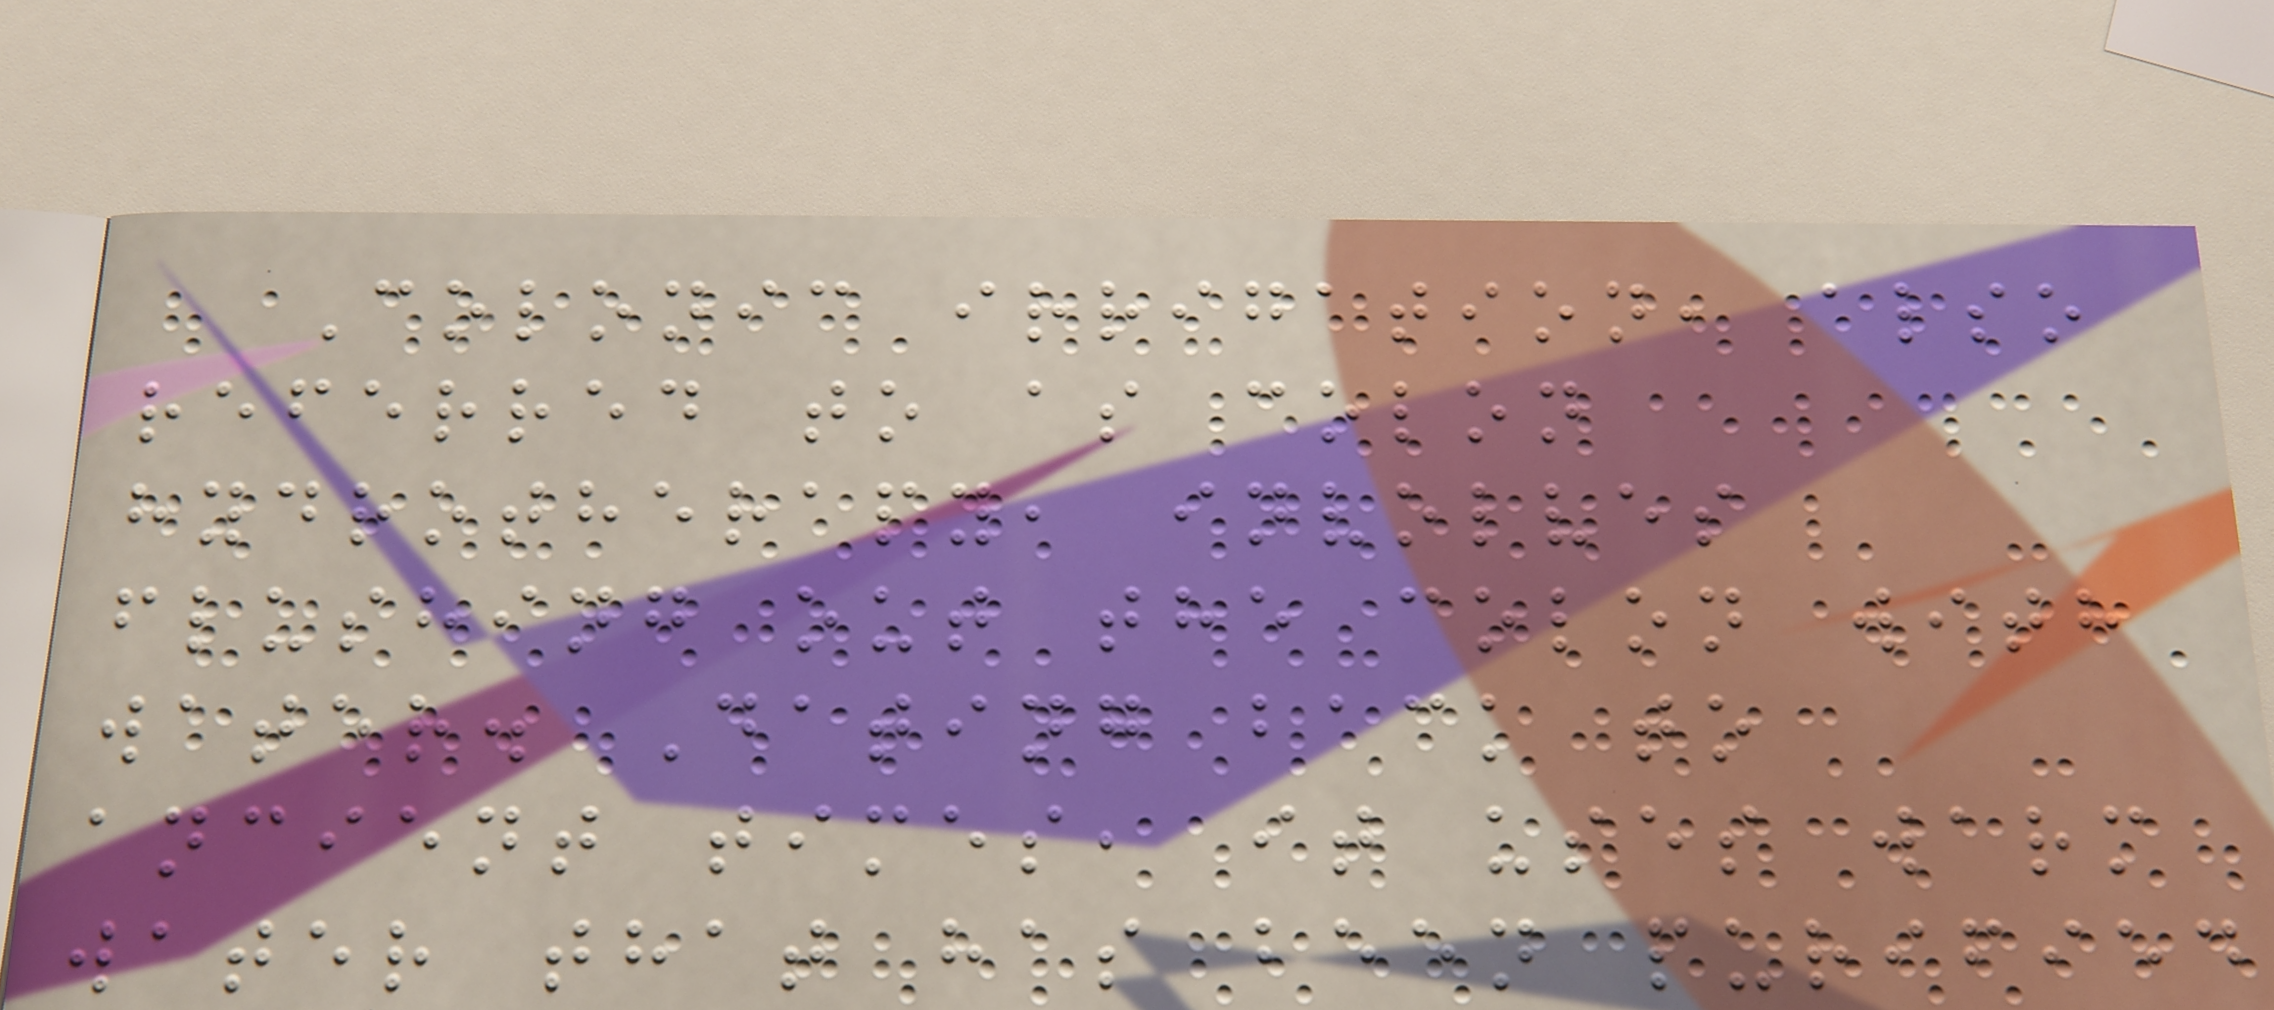Colonic irrigation, also
referred to as colon
hydrotherapy, involves
flushing out the colon with
water. Dating back to
ancient times, it uses warm
water that has been purified
